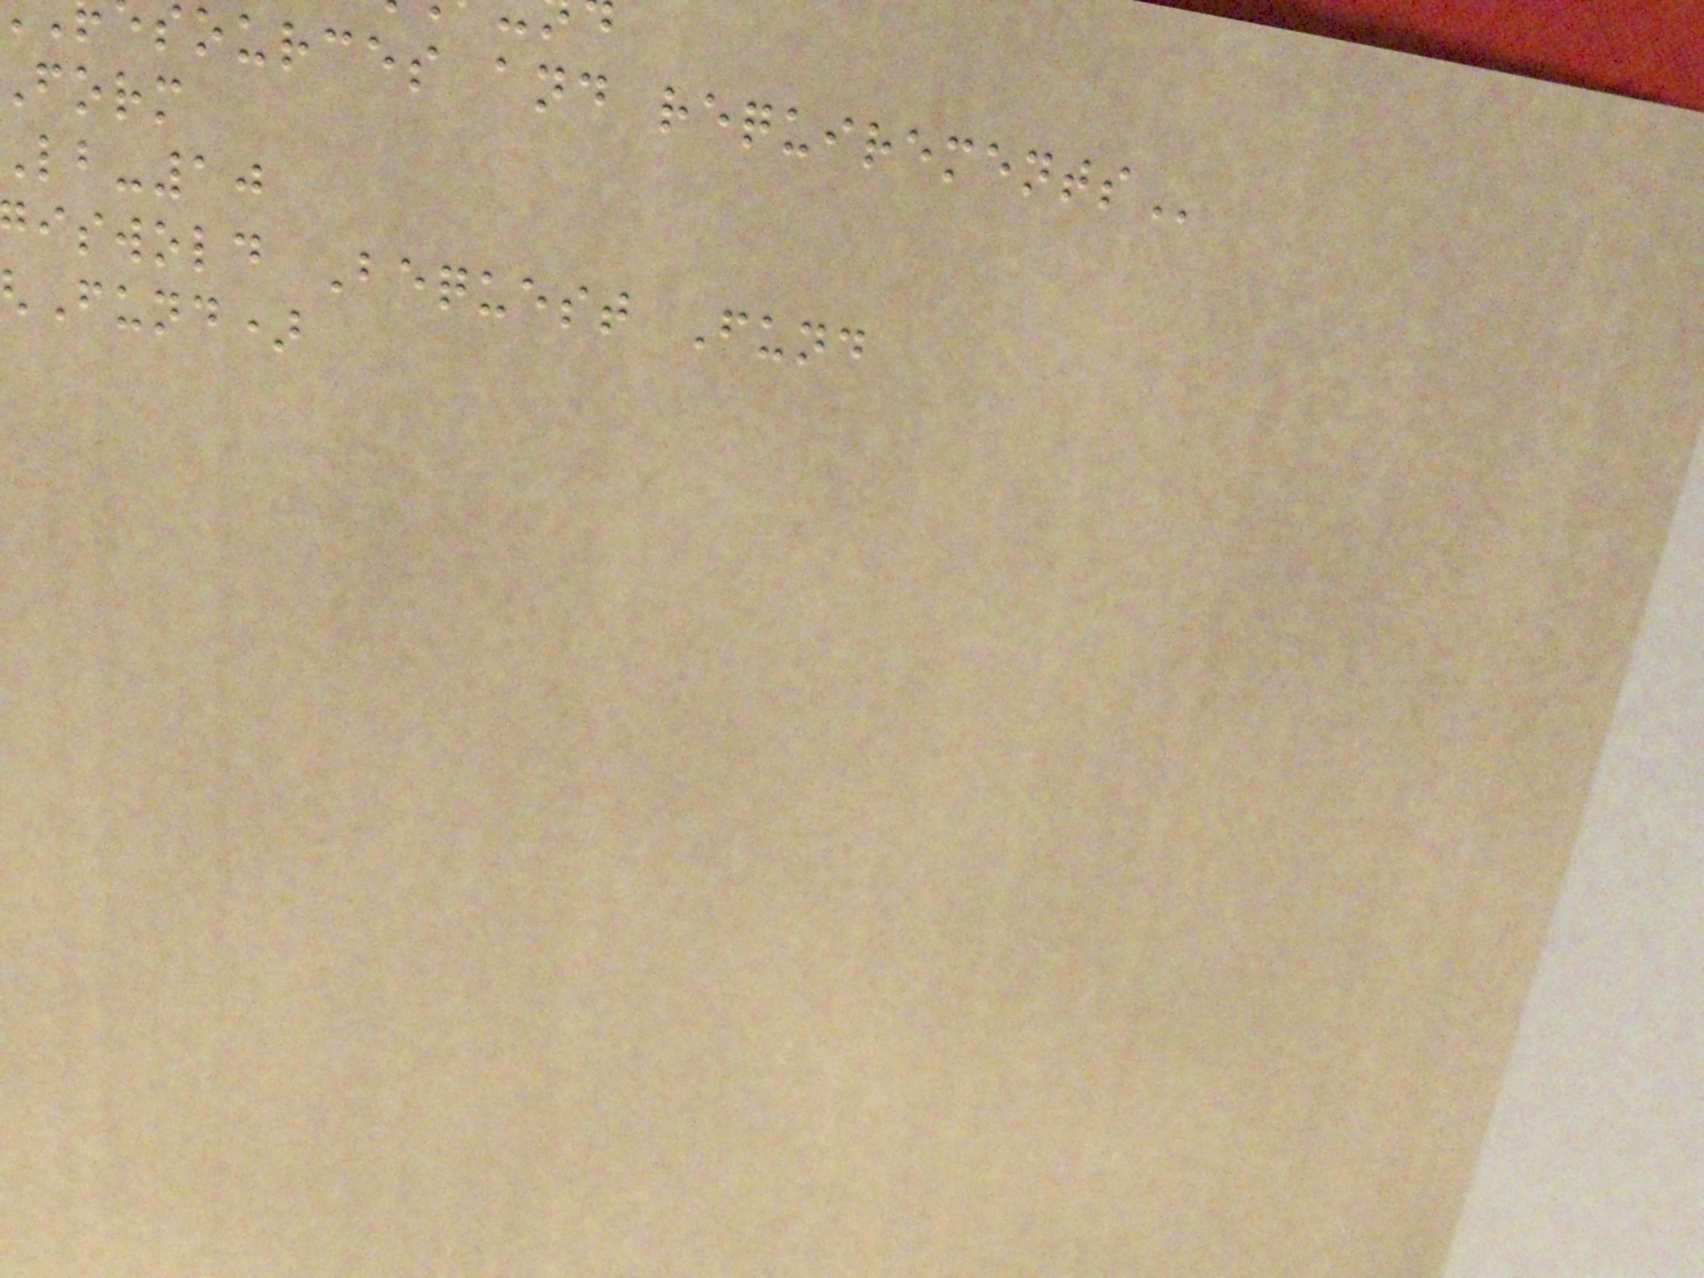sources and
form
lb-10
iswold Bequest Fund
Fund)
